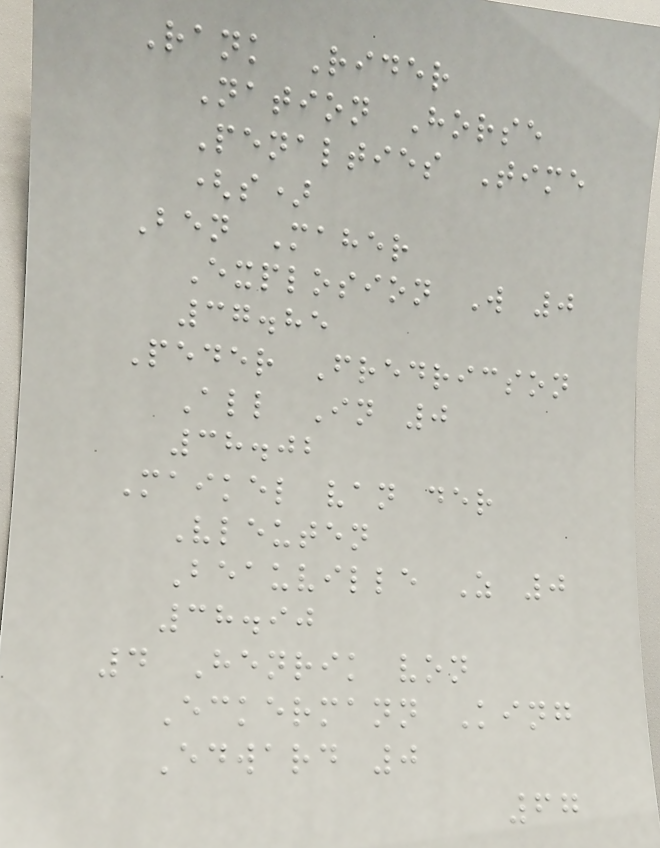Rank Rider
Nation Horse
Penalties Time
(s)
Ben Maher
Explosion W 0
37.85
Peder Fredricson
All In 0
38.02
Maikel van der
Vleuten
Beauville Z 0
38.90
4 Henrik von
Eckermann King
Edward 0
67
